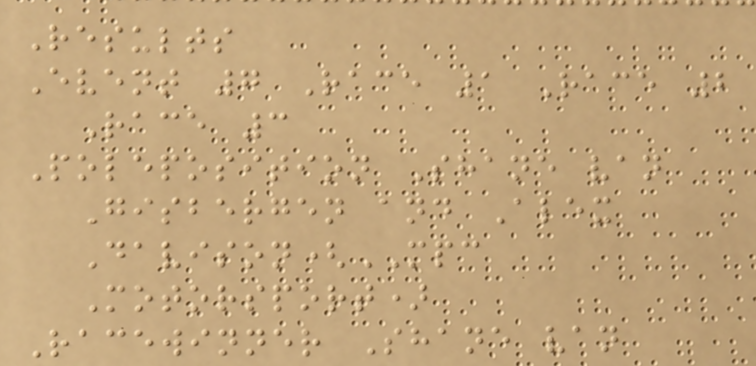Results
Event 7 Race 1 Race 2
Race 3
Poleposition Shane van
Gisbergen and Alex
Davison(MPC
Motorsport)
Racewinner Shane van
